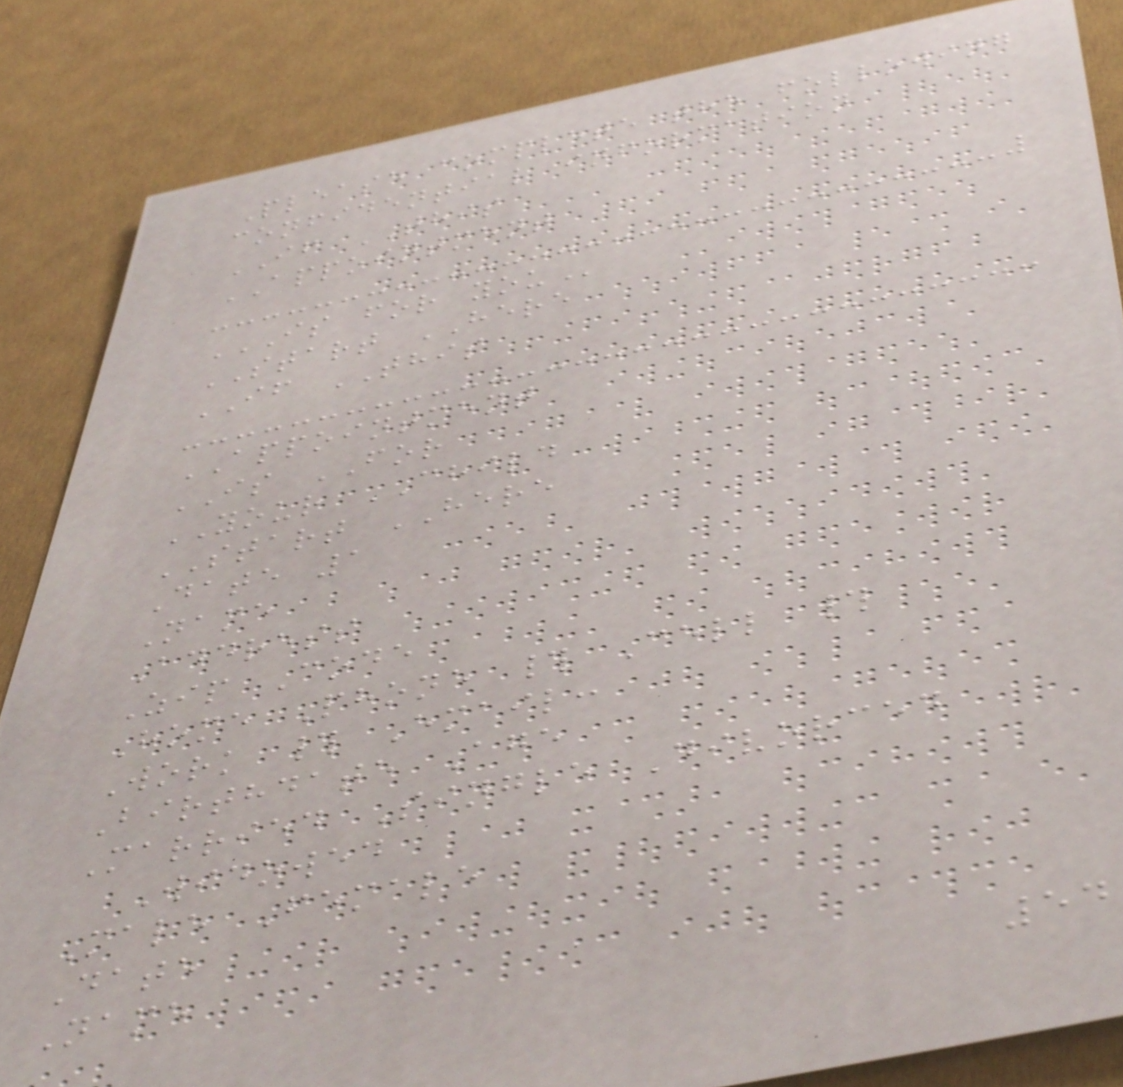Please complete the following
confidential information
IF THIS
APPOINTMENT
IS FOR YOU
START HERE
IF THIS
APPOINTMENT
IS FOR
YOUR CHILD
START HERE
Date 1
Name
Address
Zip Code
Home Phone # Cell #
Work # Email:
Birthdate Age
Married Single Divorced
Widowed
Male Female
Date
Name
54
